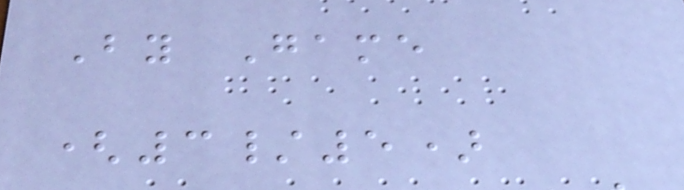By Game
(3/5)
